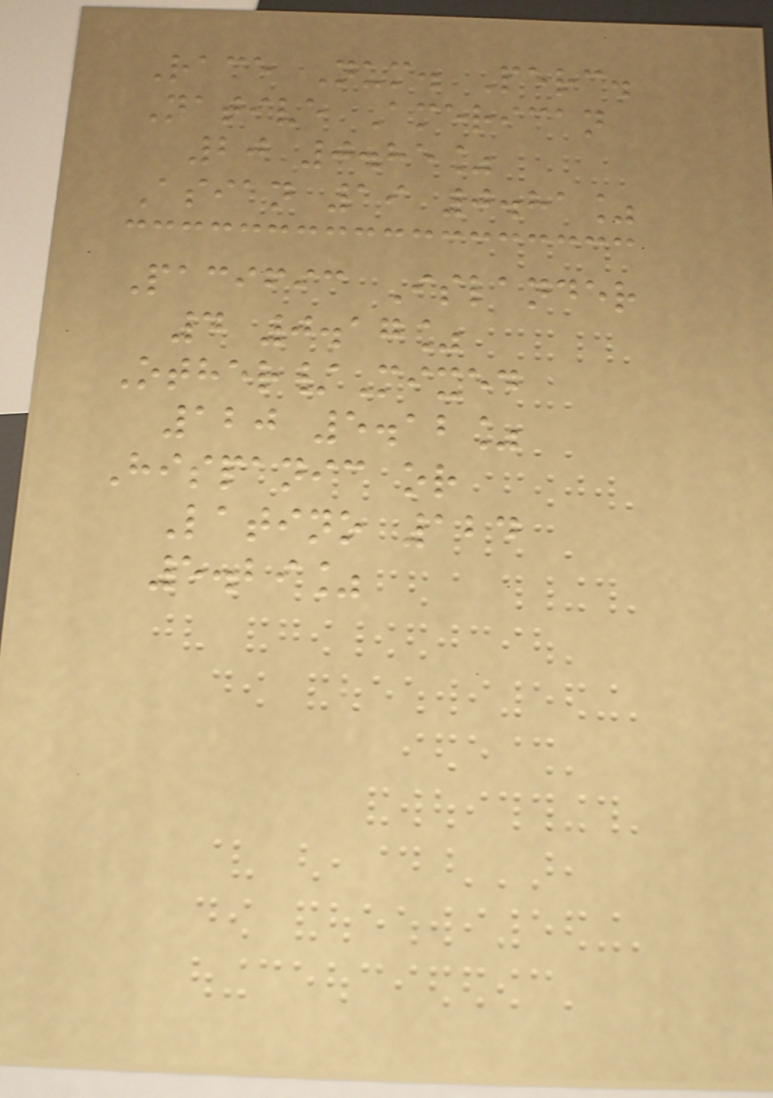Race Num. Perc.
Native American
20 0.85%
Asian 19 0.81%
Pacific Islander
4 0.17%
Other/Mixed
120 5.12%
Hispanic or
Latino 124
5.29%
